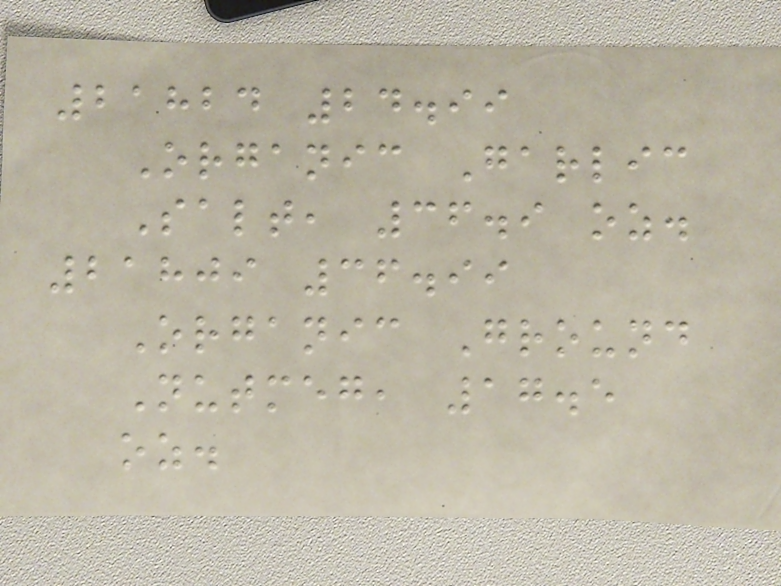21824 24.99
Organic Garlic
Salt, 36.9 oz.
21809 36.99
Organic Ground
Nutmeg, 17.5
oz.
